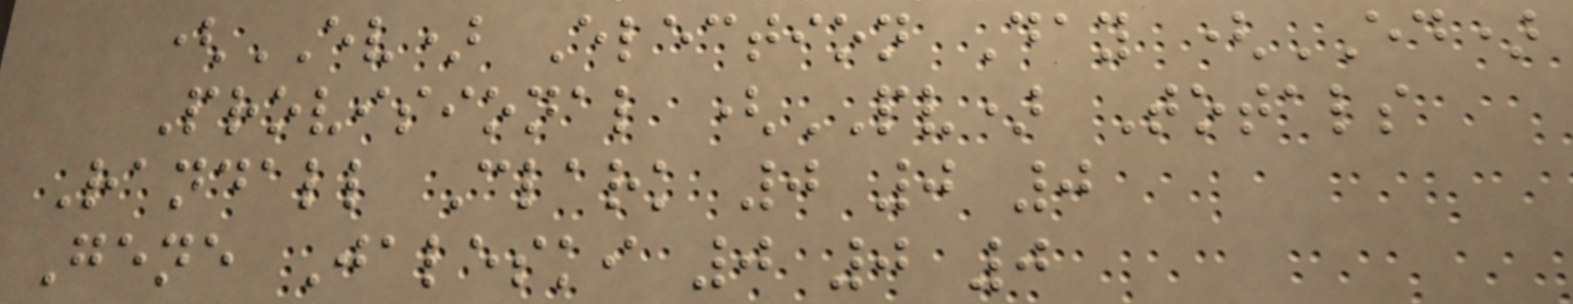(EV) Election Day (ED)
Provisional (PV) Totals
Randall Clark 0 0 0
Gene Jaleski 0 0 0
